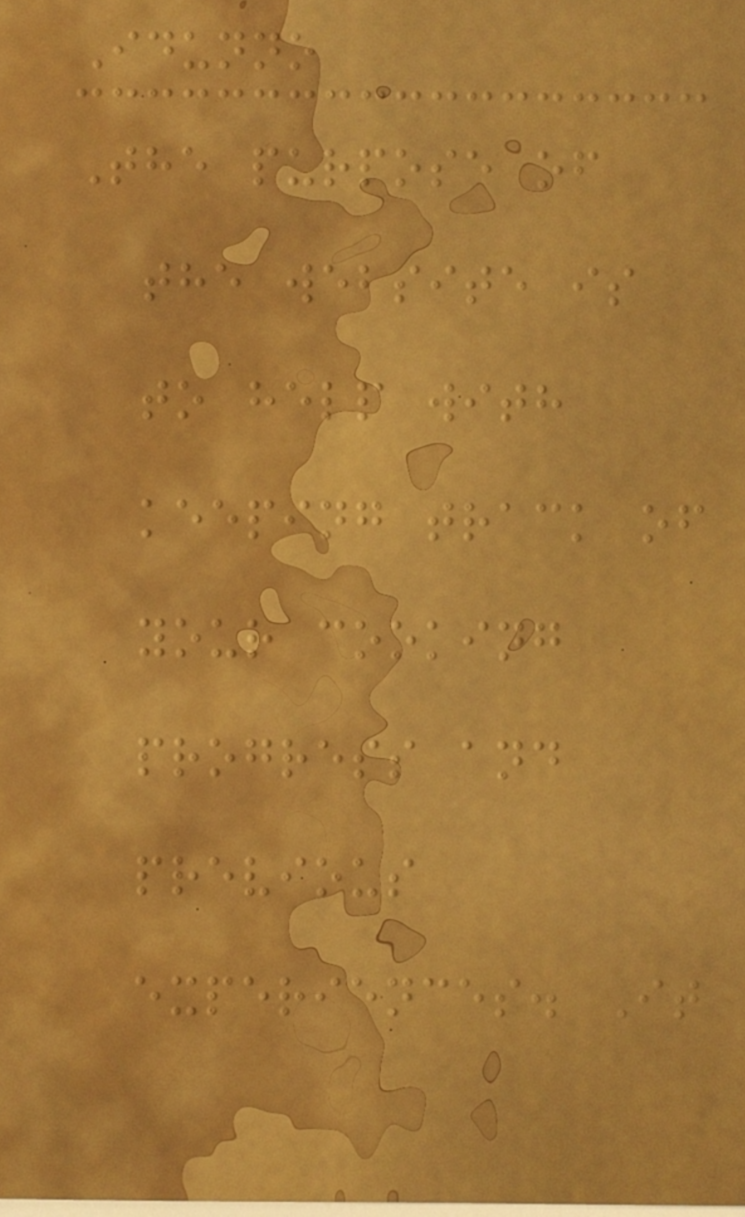Idunno
The purpose of
the website is
to help with
keeping track of
your cooking
progress and
previous
experiences. It
